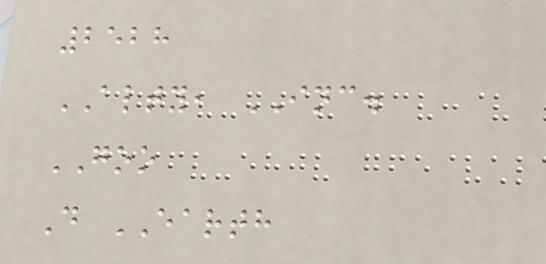2528
ALTY, INC.
GOO
D EARTH
